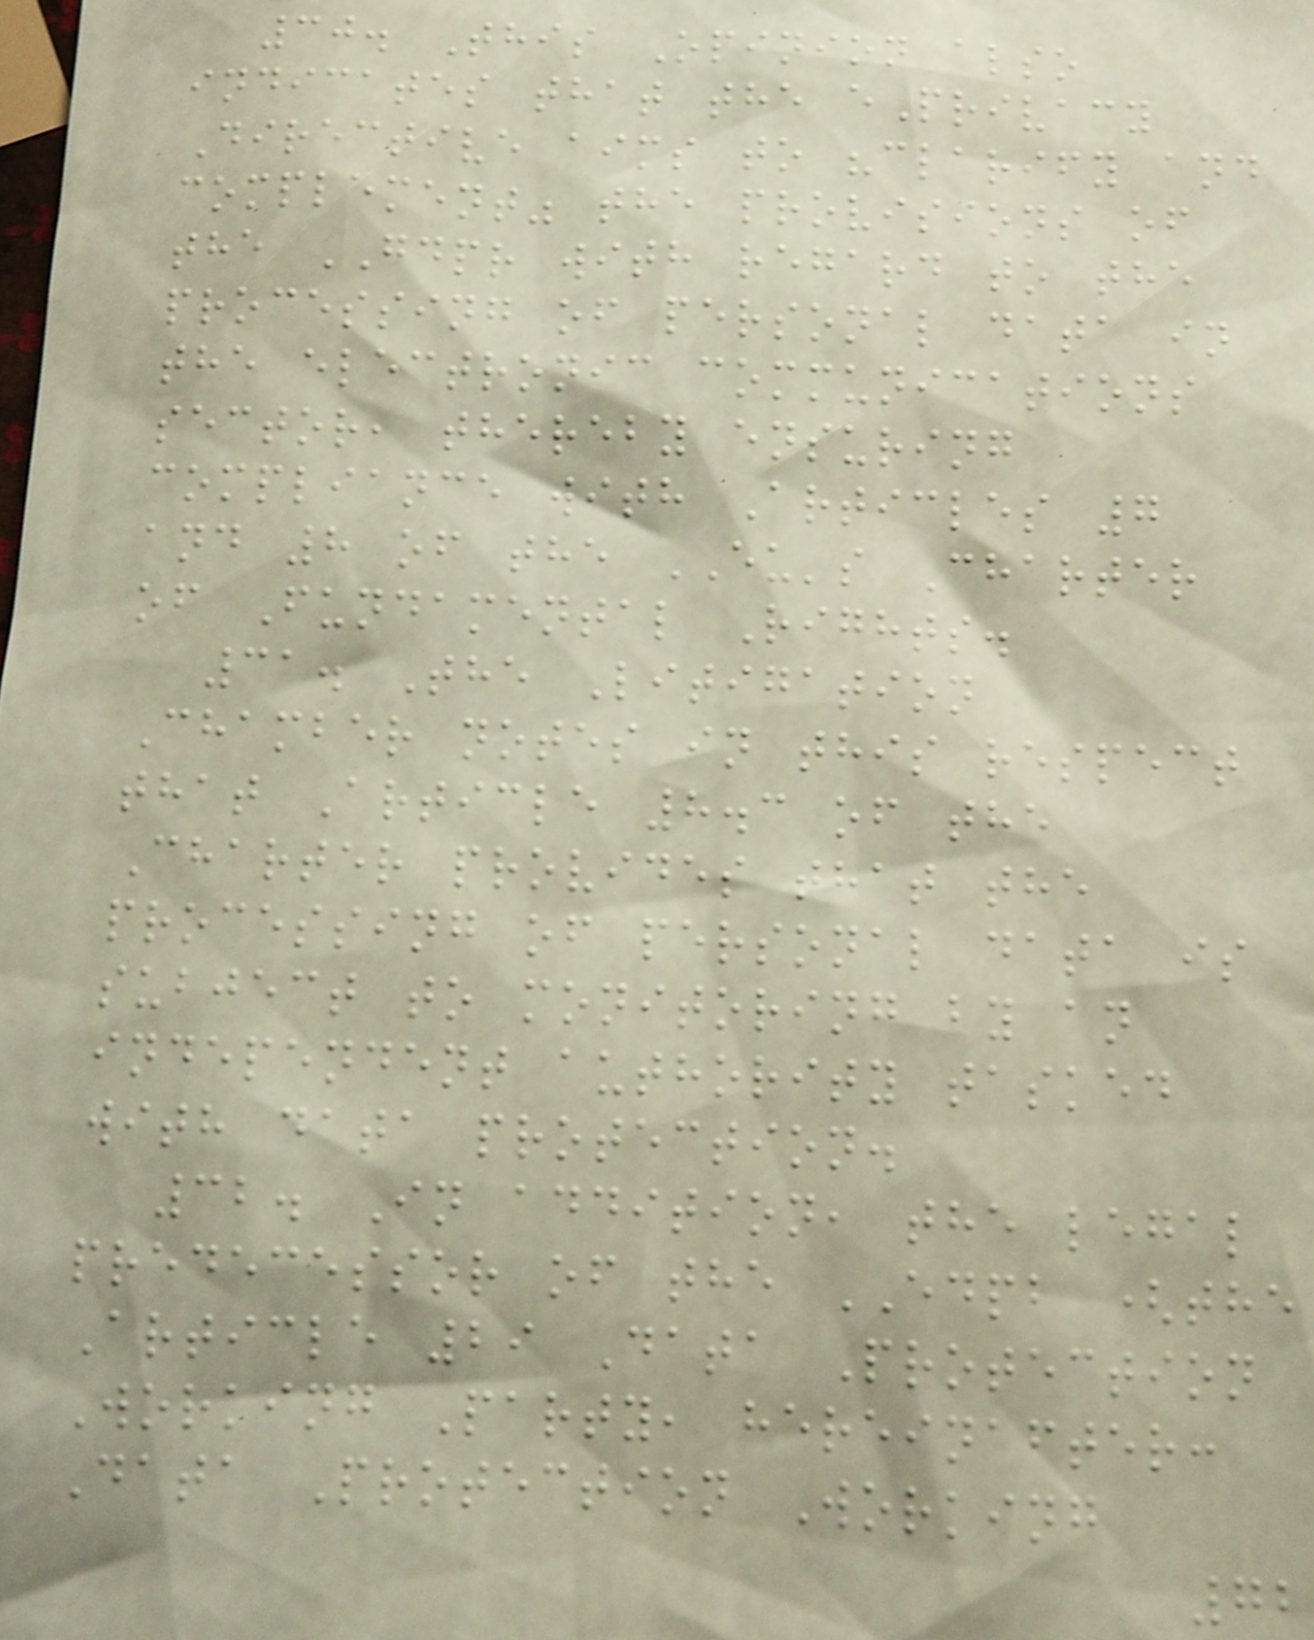30. This Opinion also
indicates that the ePrivacy
Directive aims to "clarify and
complement" the provisions of
the GDPR with regard to the
processing of personal data in
the electronic communications
sector, thereby ensuring
compliance with Articles 7
and 8 of the EU's Charter
of Fundamental Rights.
31. The Litigation
Chamber notes in this respect
that Article 8.3 of the
Charter provides that the
processing of personal data is
subject to monitoring by an
independent authority tasked
with data protection.
32. In addition, the legal
predecessor of the EDPB (the
Article 29 Data Protection
Working Party, hereinafter:
Data Protection Working
72
